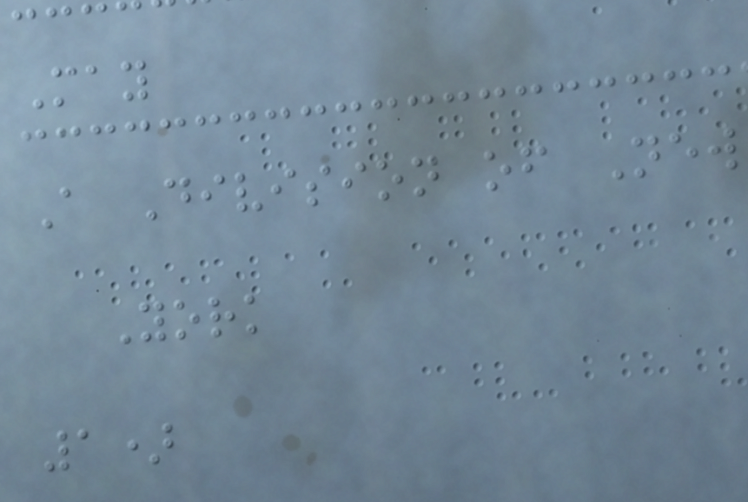May
A Division of New
York
1)
